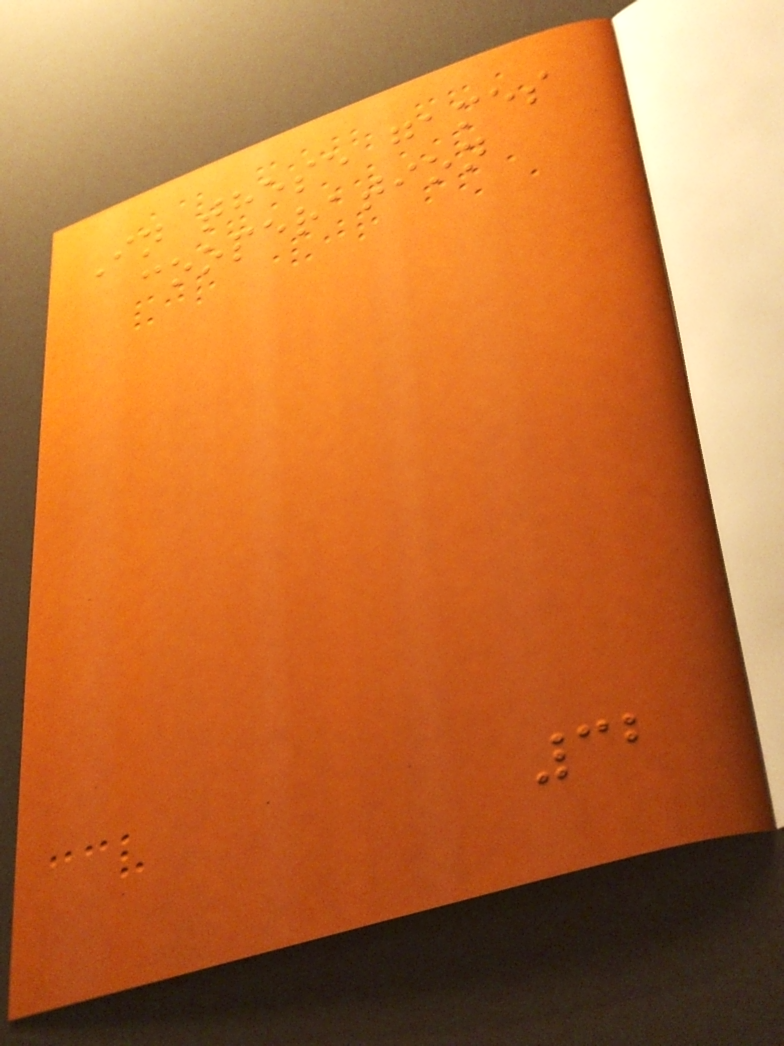In these games
cooperation
32
